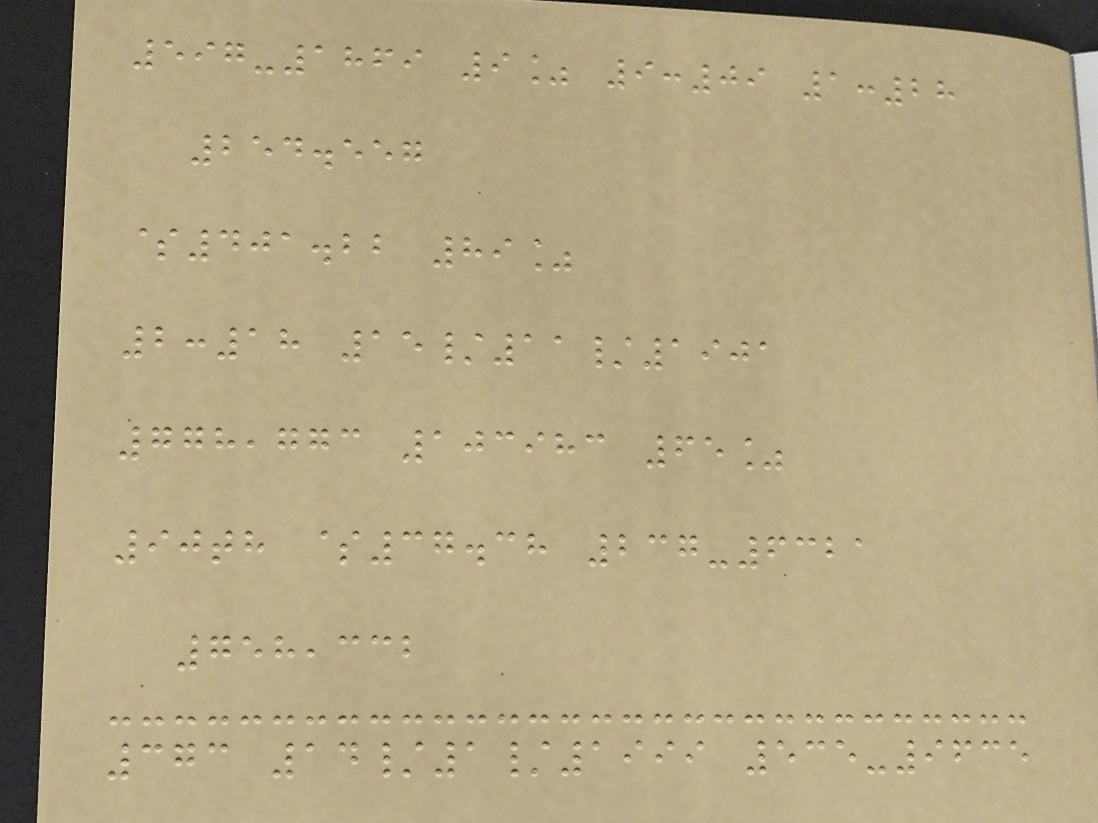597-1869 9% 9:09 1:28
254.557
$401.22 89%
2:18 15/11/1901
778,773 103983 65%
90th $37.38 237-6321
758,332
373 14/1/1999 535-9635
